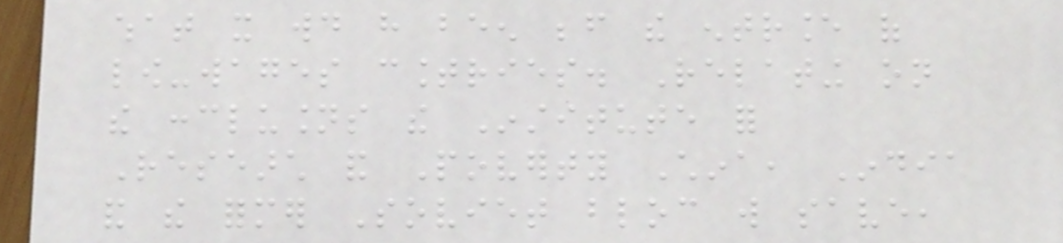what it would have been before the entrance of
low-wages countries. Relating on
the conclusions the Institute for
Research and Poverty China, India
and the former Soviet bloc will save,
